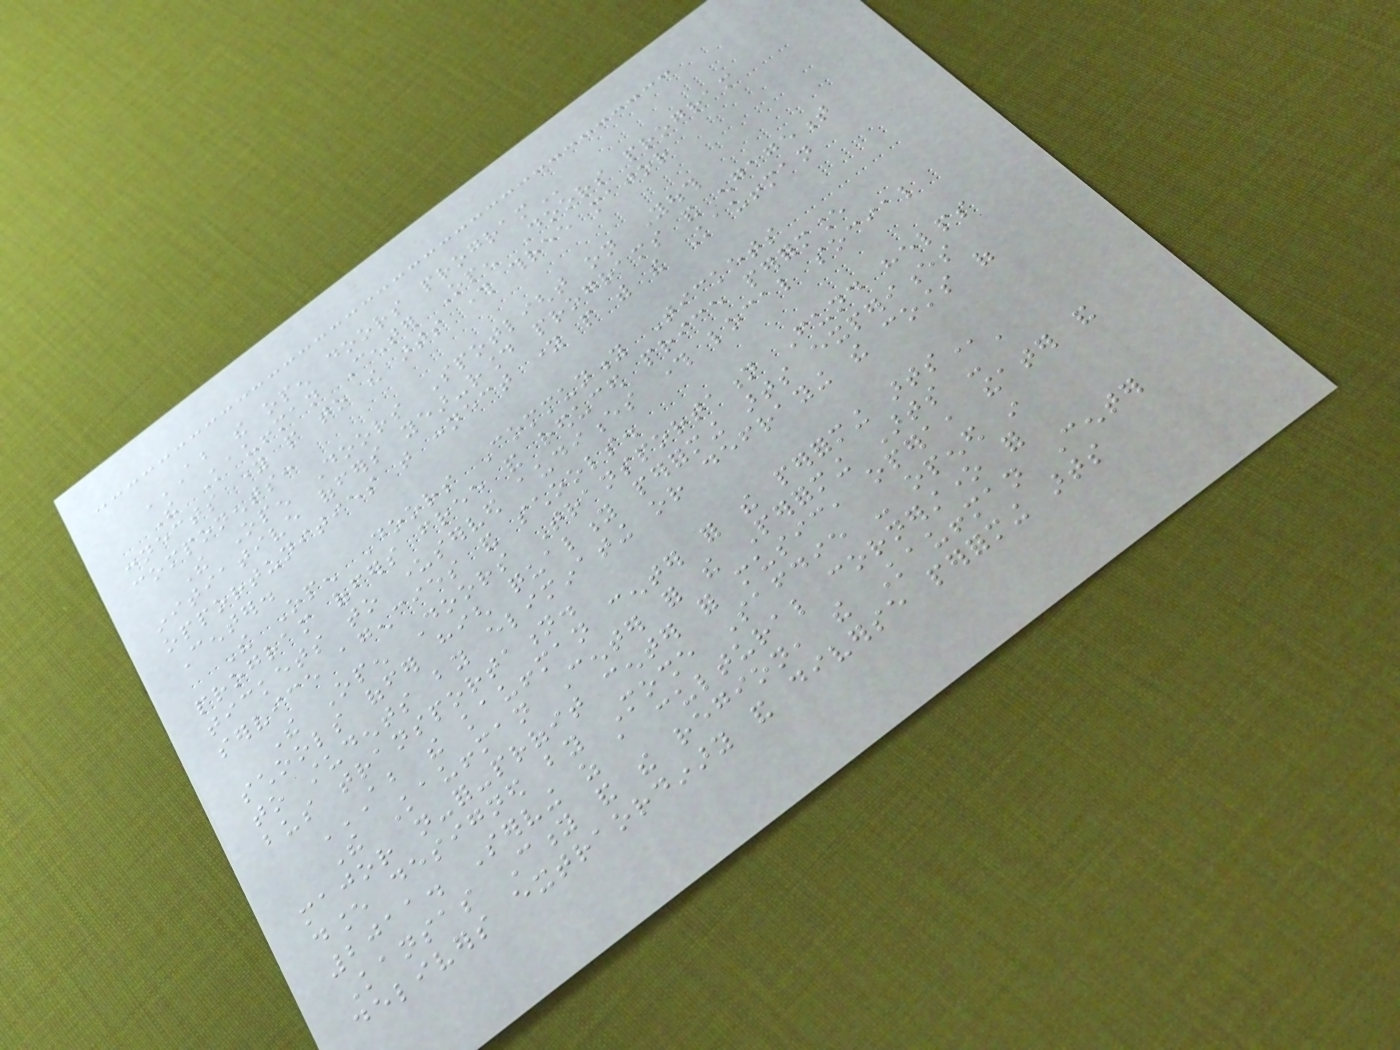ABOUT THE OPEN DOORS PROGRAM
The Kauffman Center Open Doors program
connects young people to the arts through three major
components:
The Open Doors Spotlight on Youth
initiative offers year-round programs and engagement
opportunities that connect young people with the Kauffman
Center.
The Open Doors Community Tickets
program offers free and reduced price performance
tickets to underserved audiences through local social
service agencies and schools.
The Open Doors Transportation Fund helps
schools offer high quality performing arts experiences
to students by eliminating or defraying the costs of
bus transportation.
ABOUT THE KAUFFMAN CENTER FOR THE PERFORMING ARTS
The Kauffman Center for the Performing Arts - a
major not-for-profit center for music, opera, theater and
dance designed by Moshe Safdie - opened in
2011. Serving as a cultural cornerstone for
Kansas City and the region, the Kauffman Center
delivers extraordinary and diverse performing arts
